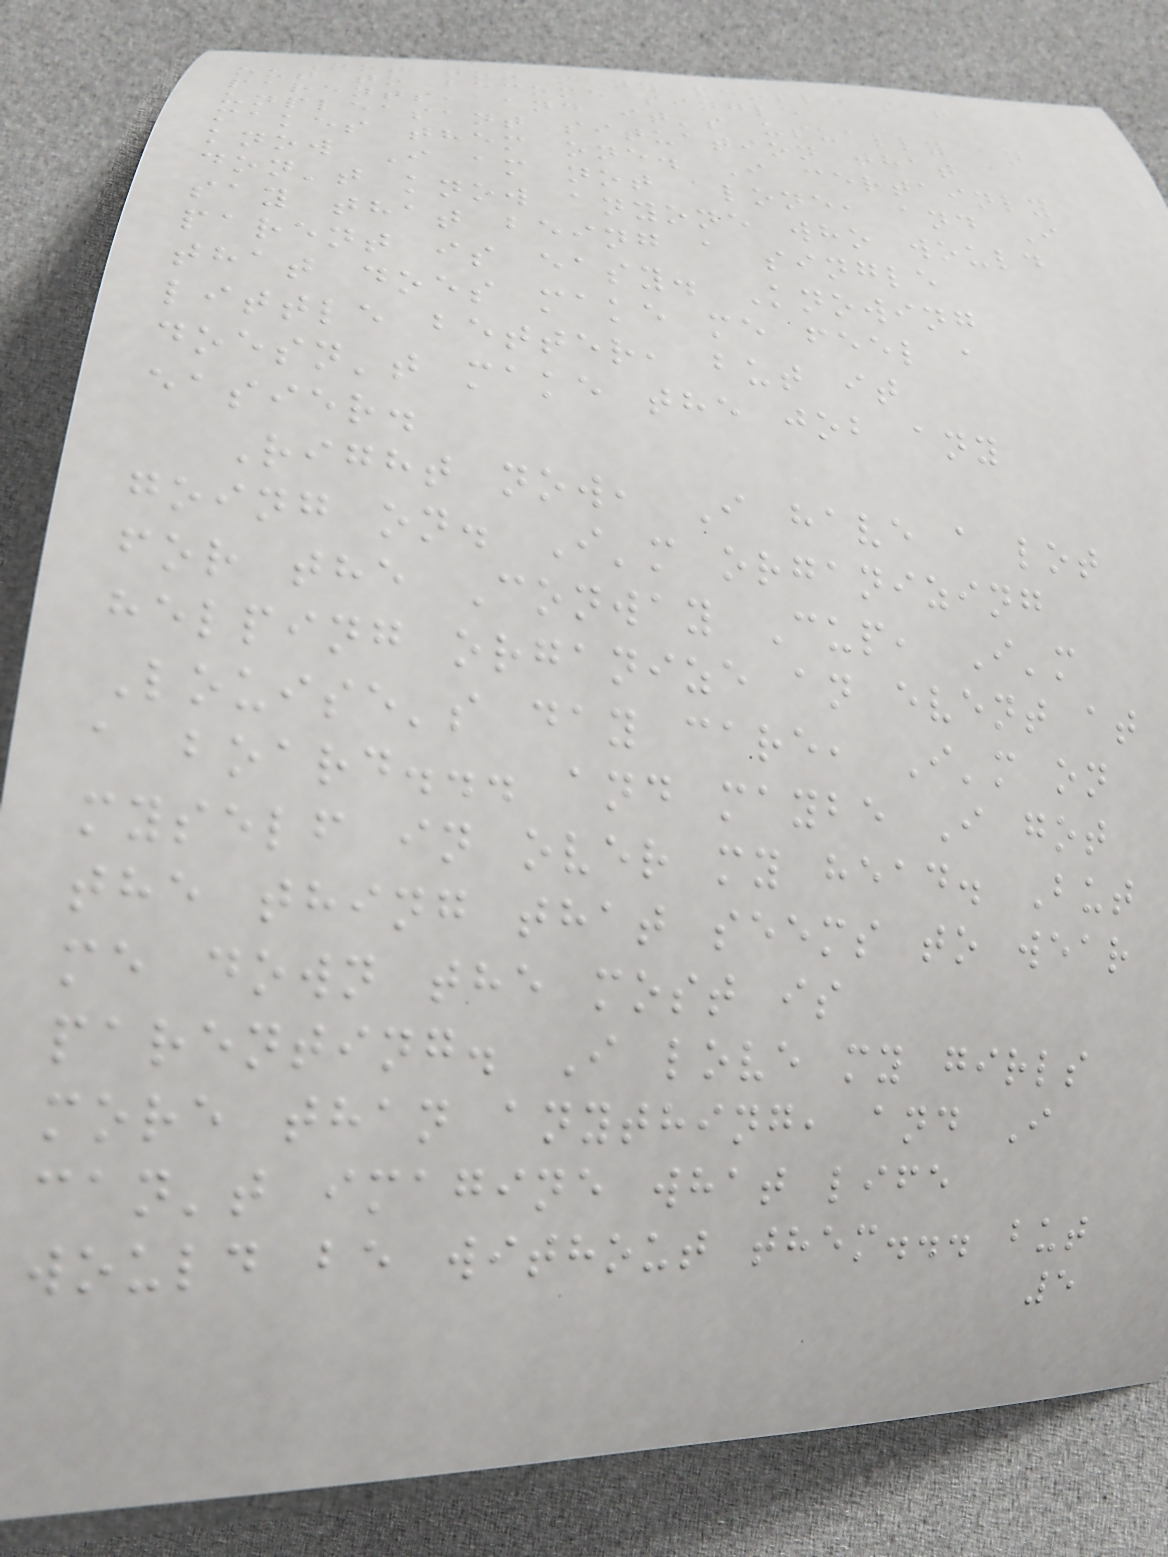Not too many people set
out to become single
parents, and it's usually an
unpleasant situation that
makes them one. I certainly
know I am not alone, and I
don't know anyone who would
say that being a single
parent is easy. Knowing
that does make me feel a
little better, but it
doesn't make the job any
easier.
Right now, I have a lot
going on. I'm organizing
for the Conway Cup, I'm
helping organize an event at
Louise's day care, I'm on
a board... and maybe I got
myself in over my head. But
the thing that seems to wear
me down the most is
parenting. I love my girls
more than anything, and I
can't imagine what life
would be without them... but
5
